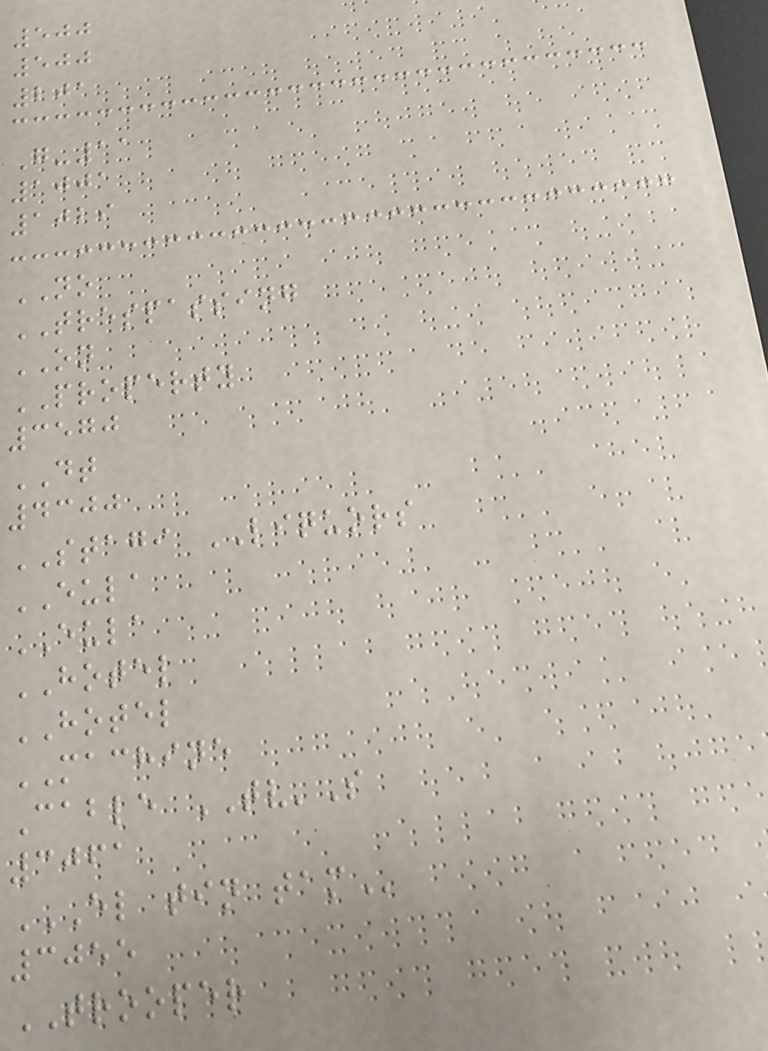500
500
201
G-11
1001
1029
NO
TRESPASSING
ON
PROPERTY
3570
DT
4300
STAGI LIQUORS
EULA
EULA
HOTEL
HOTEL
MACHINE
Cable TV'S
3061
EL TIN TAM
3055
TROOPER
